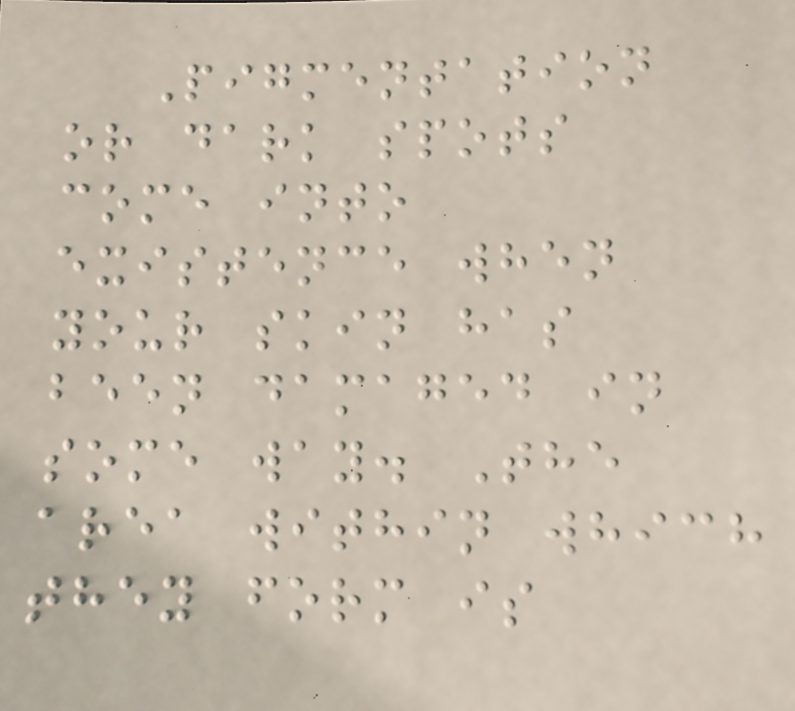Pigmentation
or dark spots
come into
existence when
your skin has
been damaged in
some way. The
area within which
they form is
